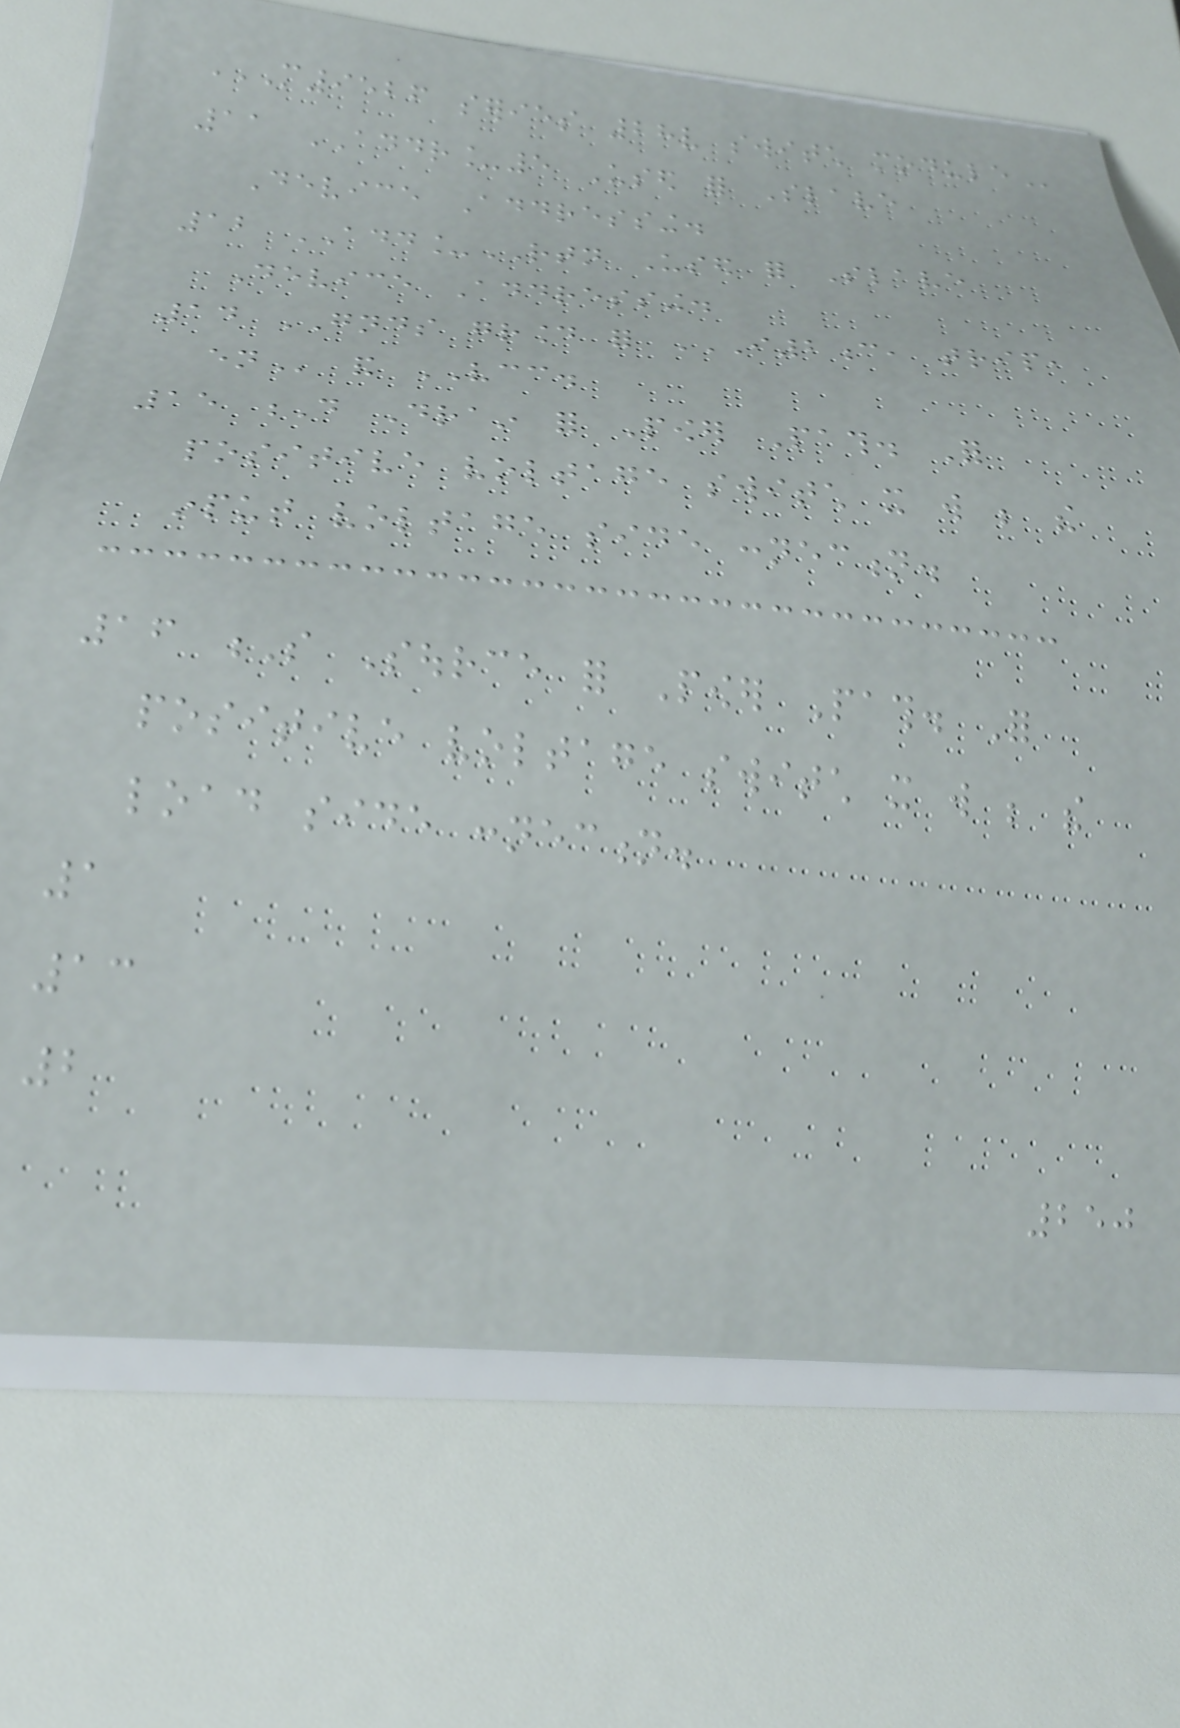M9526 SERIES 28V SWITCH MODULE
11 ADDR_5 Used for Slave
Device Addressing.
12 ADD_RTN Used for Slave
Device Addressing.
14 GNDS ground for I2C, TRIP,
EN and VCC.
15 D Drain for Power Path. For
positive voltage switch it will be the
input voltage side connection.
16 S Source for Power Path. For
positive voltage switch it will be the
load side connection.
1
13
2
250
